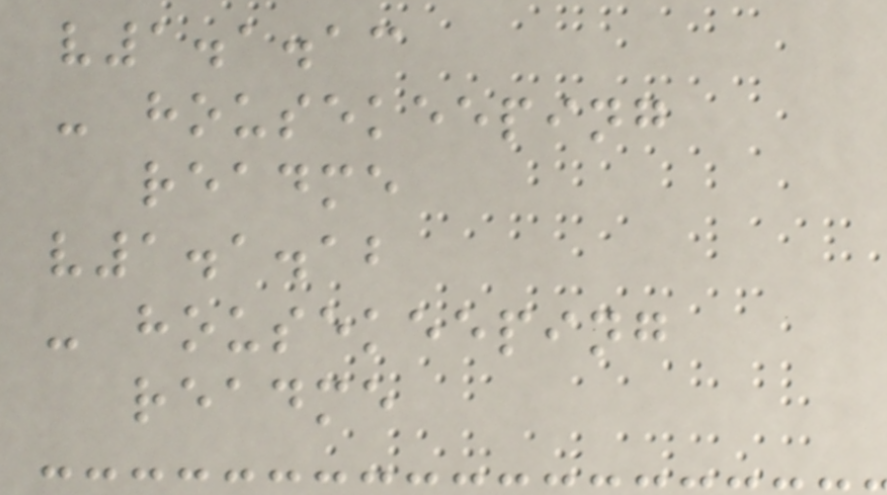v1.1.13
- housekeeping
readme
v1.1.12
- housekeeping
readme
